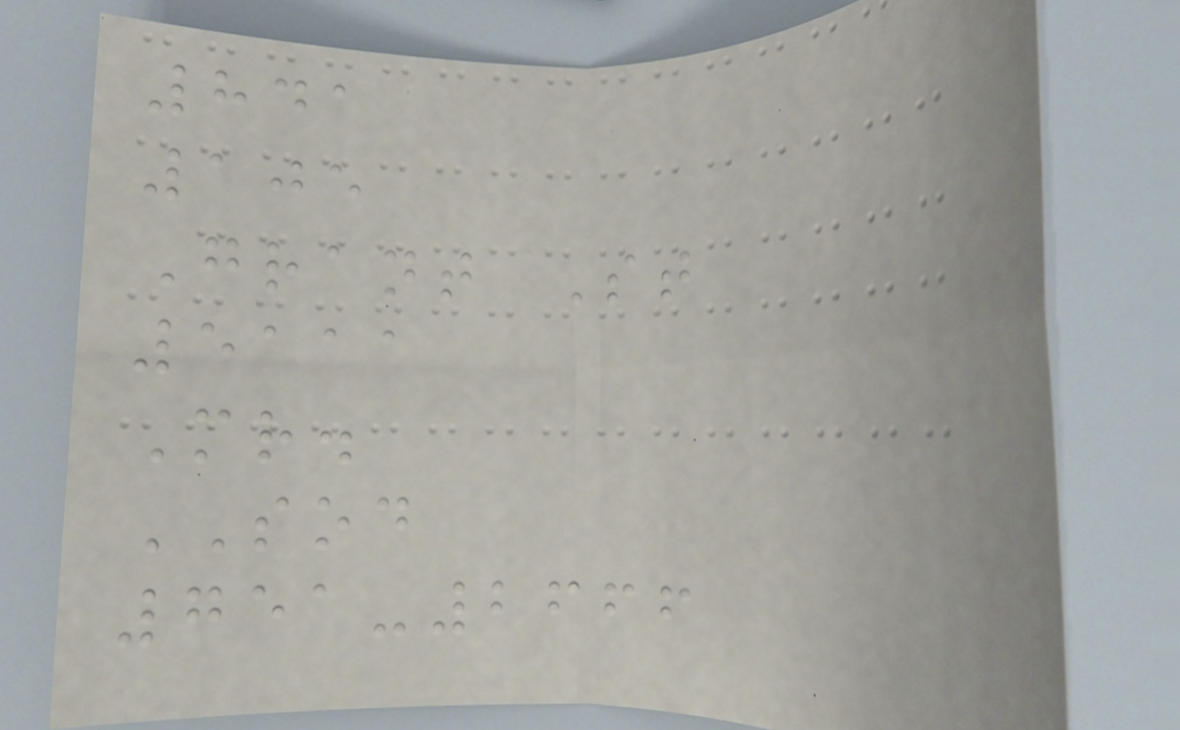841
105
Grant St
5111
Mr.
SOD
751-2666
